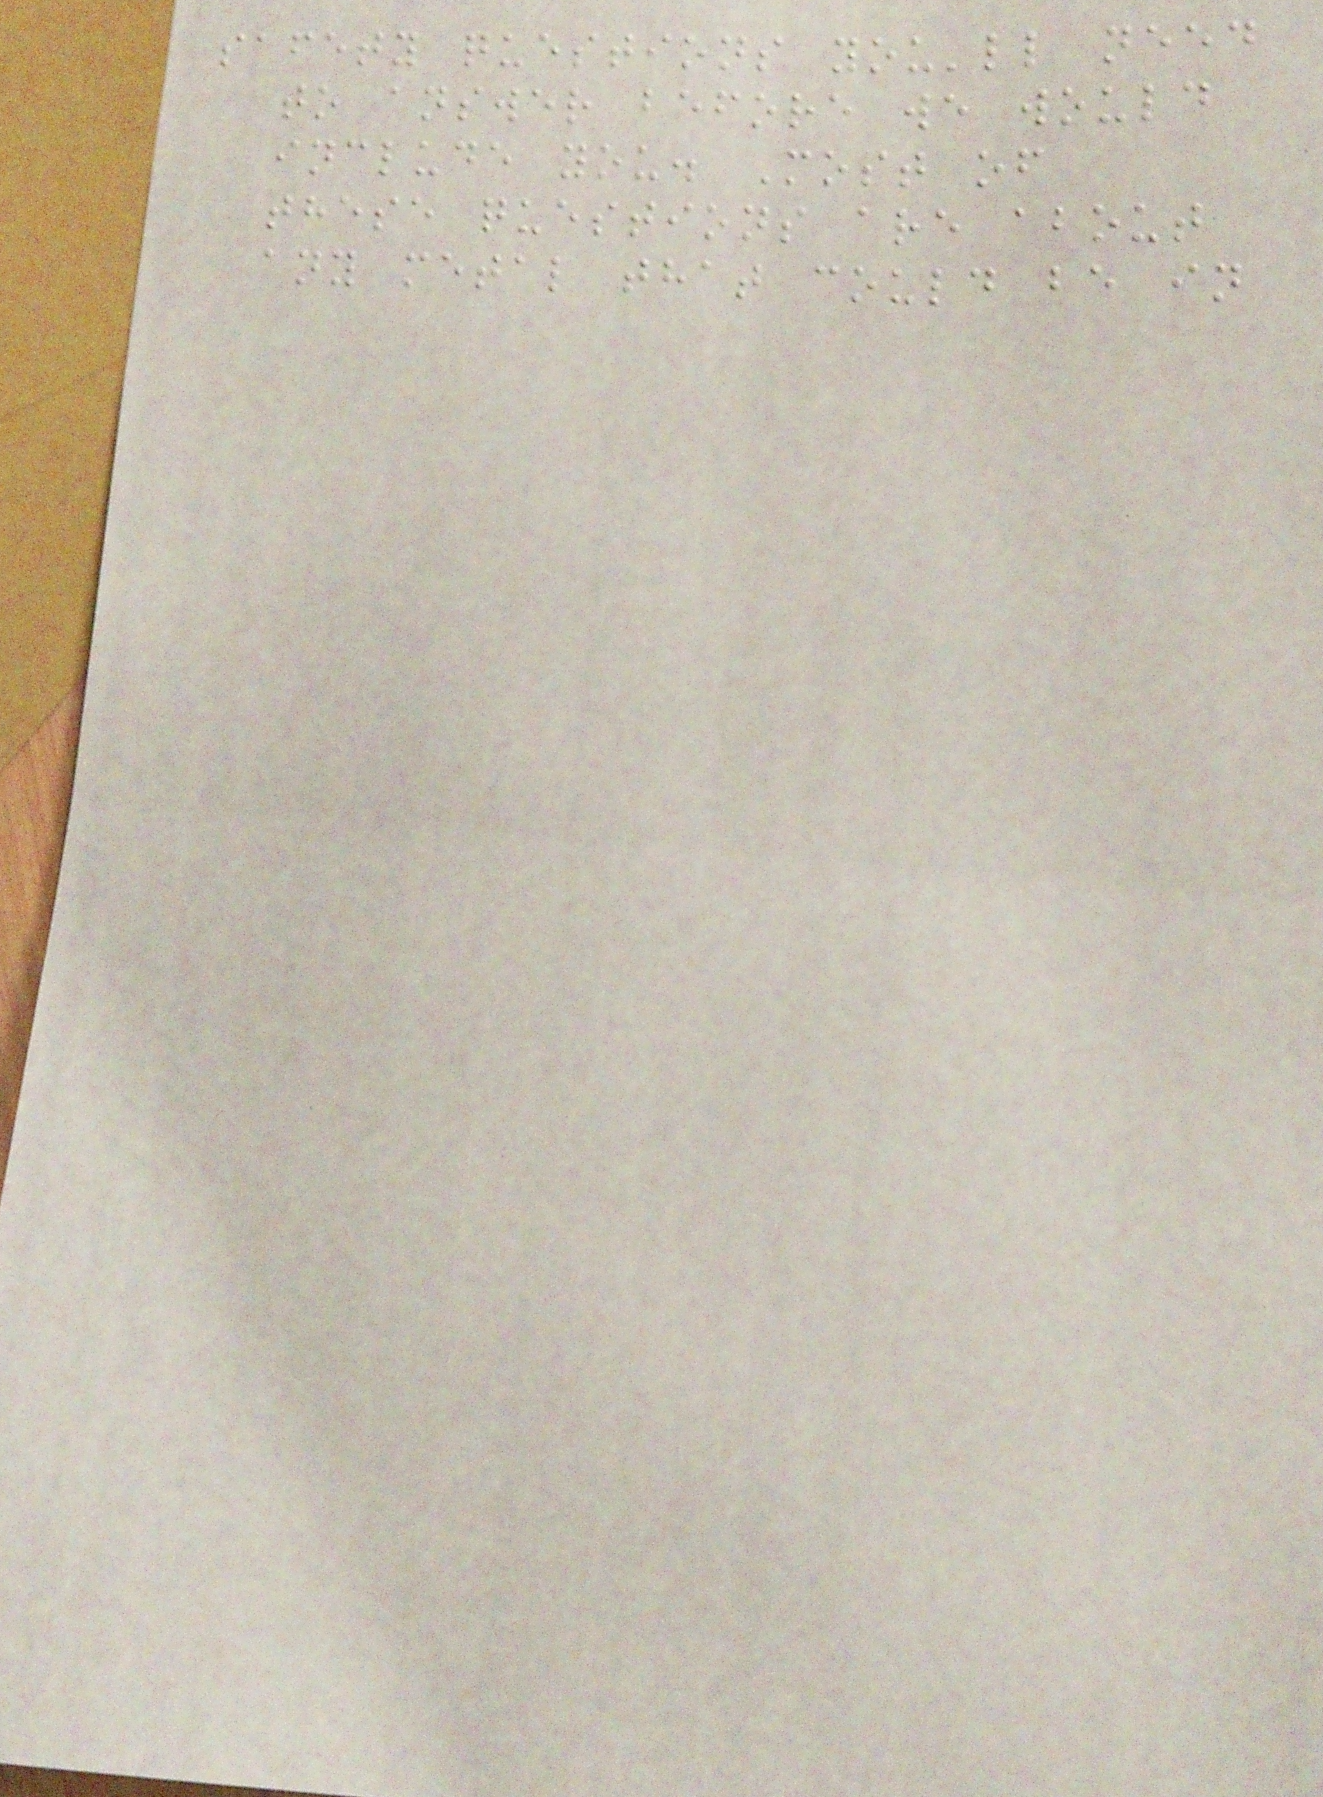safety questions you'll need
to answer before we would
include you. Most of
these questions are about
any metal that could be in
